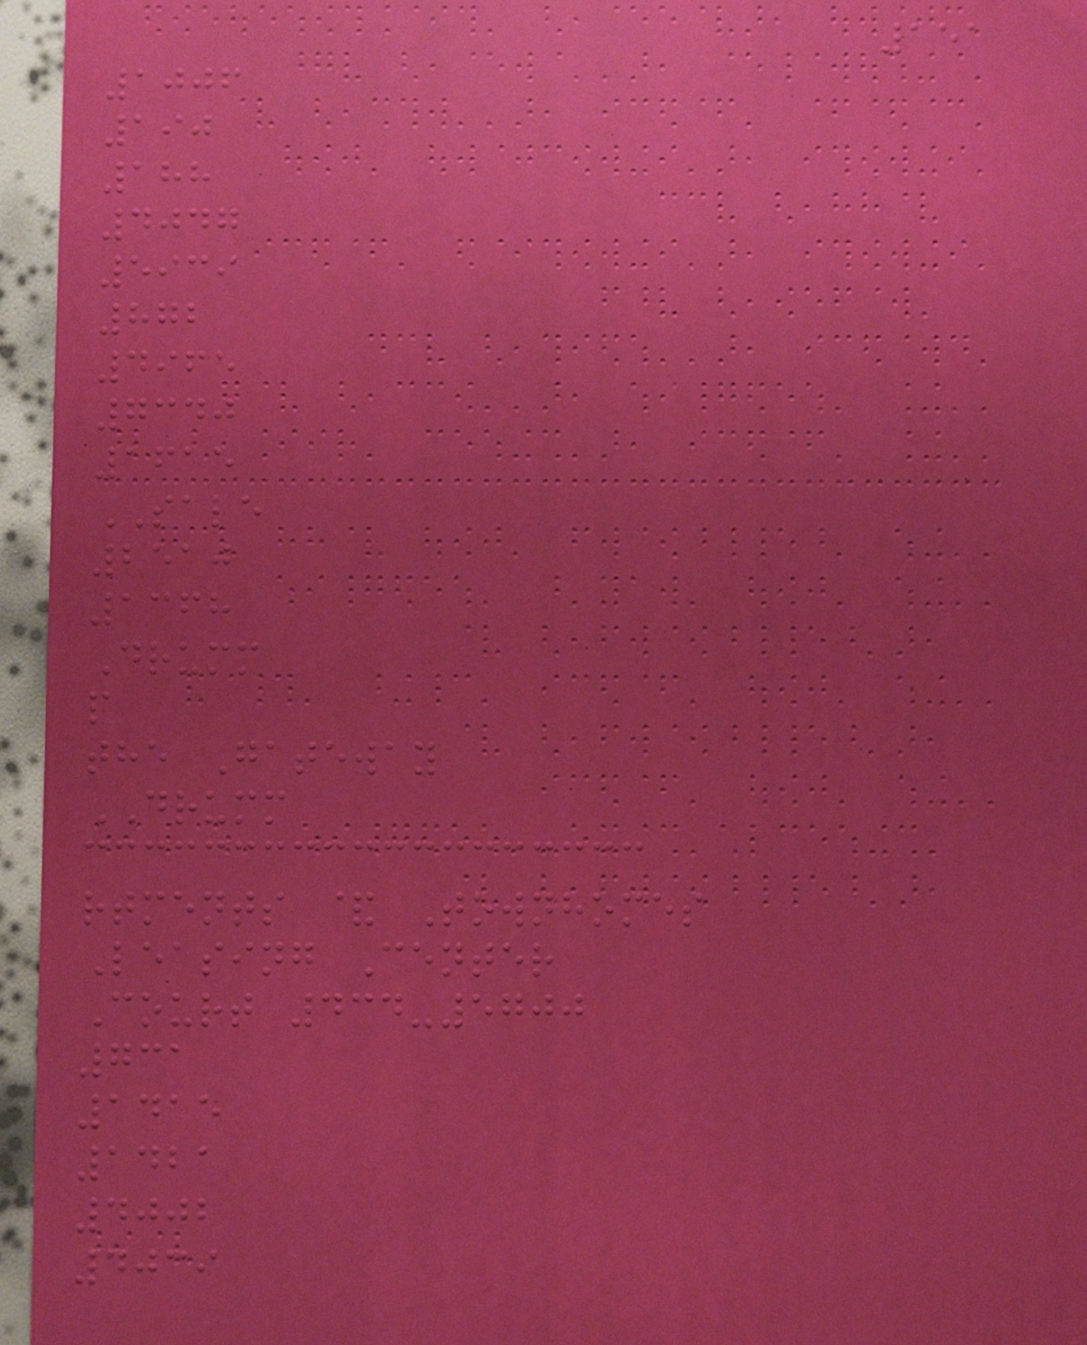151
1006
190
188
4047
5939
872
4965
7340
1615
SALE
2510
1368
Drumm
p
the Gateway
DRUMM
rtments & Townhomes
Leasing Center
Court 434-5700
731
1415
1421
4002
4039
